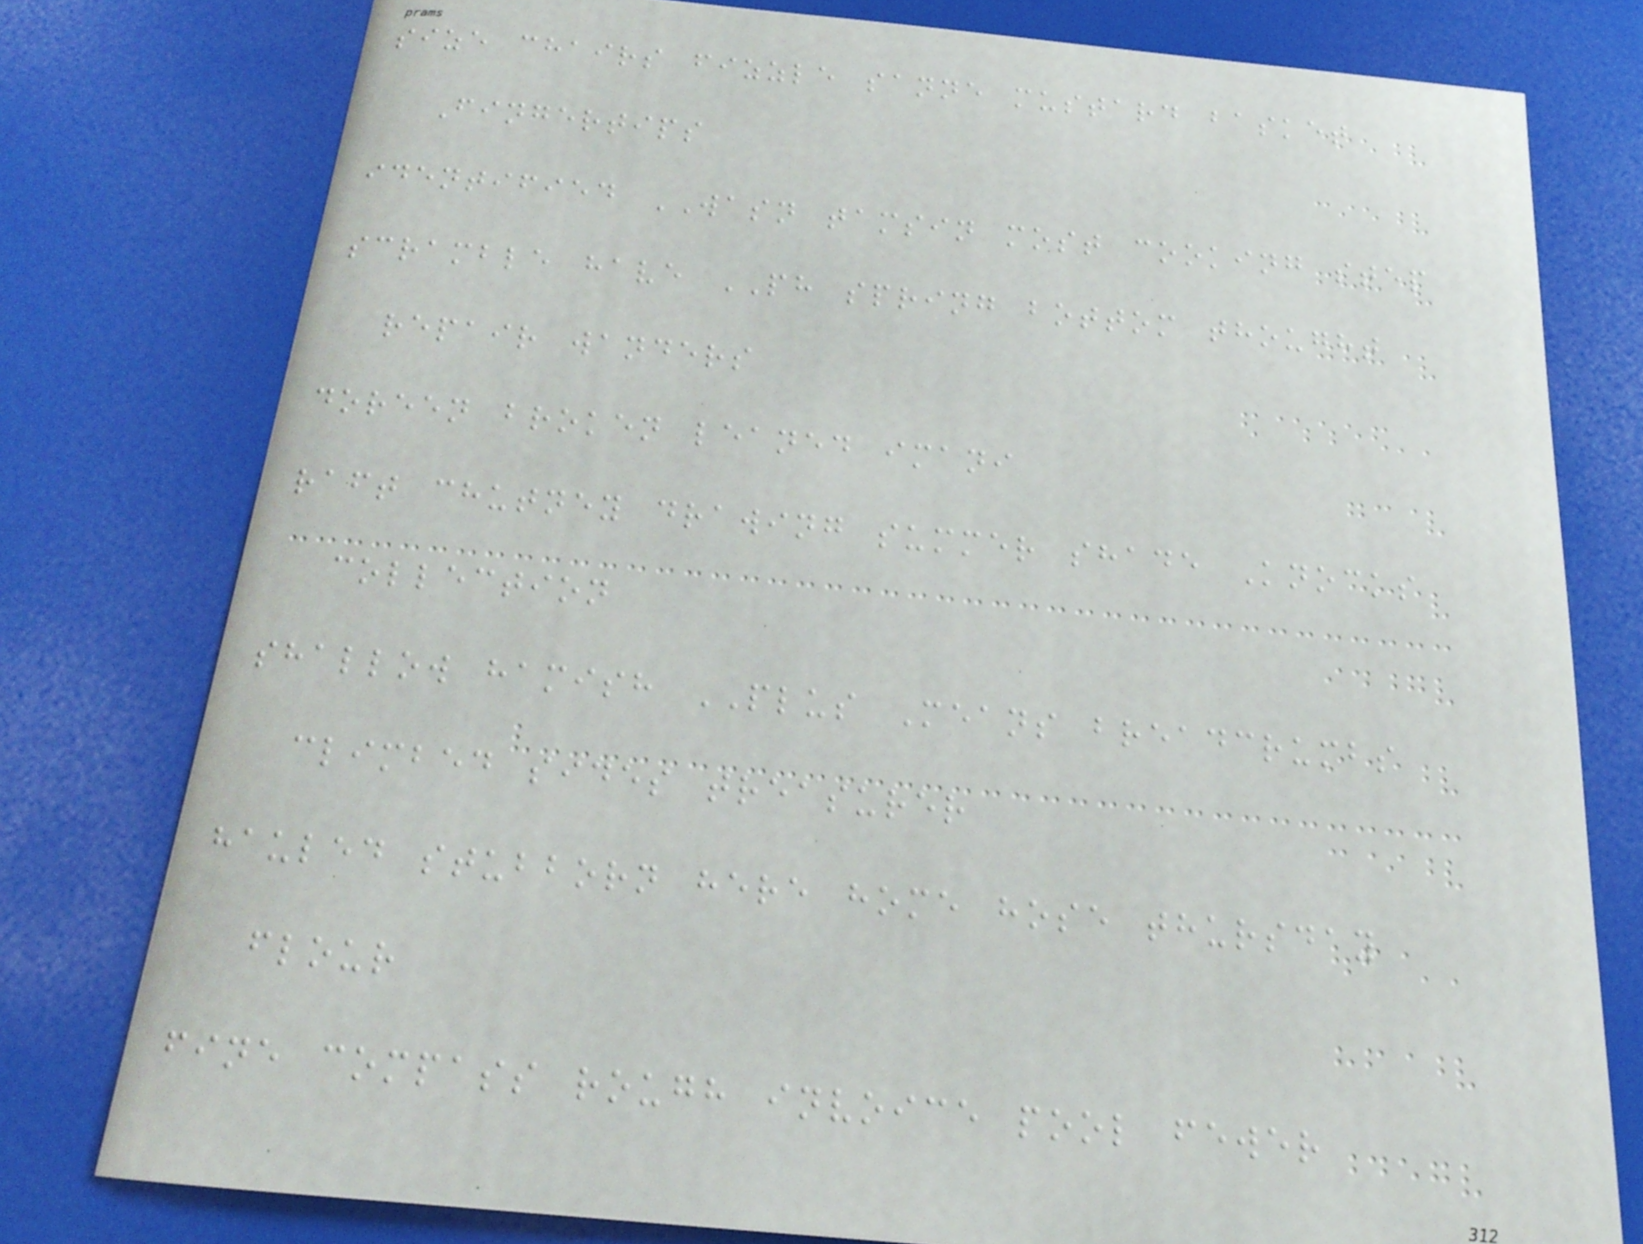size chairs fizzle sanne mustard basket
Fingertips
identified WASN tamsin most cooking step
scramble have PH spring bottom thought
repair wanders
doreen broken leaned imani
raft chutney drawing summer shade Knocks
collection
shallow hamish PLUS Means breadcrumbs
climbed sides treasurer
hauled stubborn here home hose thursday
flour
fine compass rough invoice pool fewer
